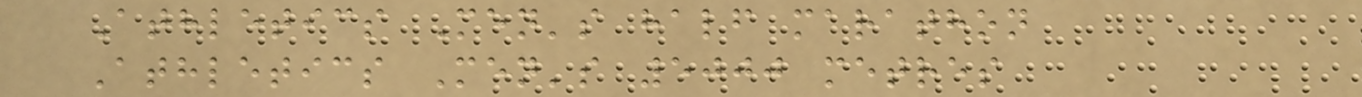Athletics Men's half marathon
Athletics Men's 5000 metres
